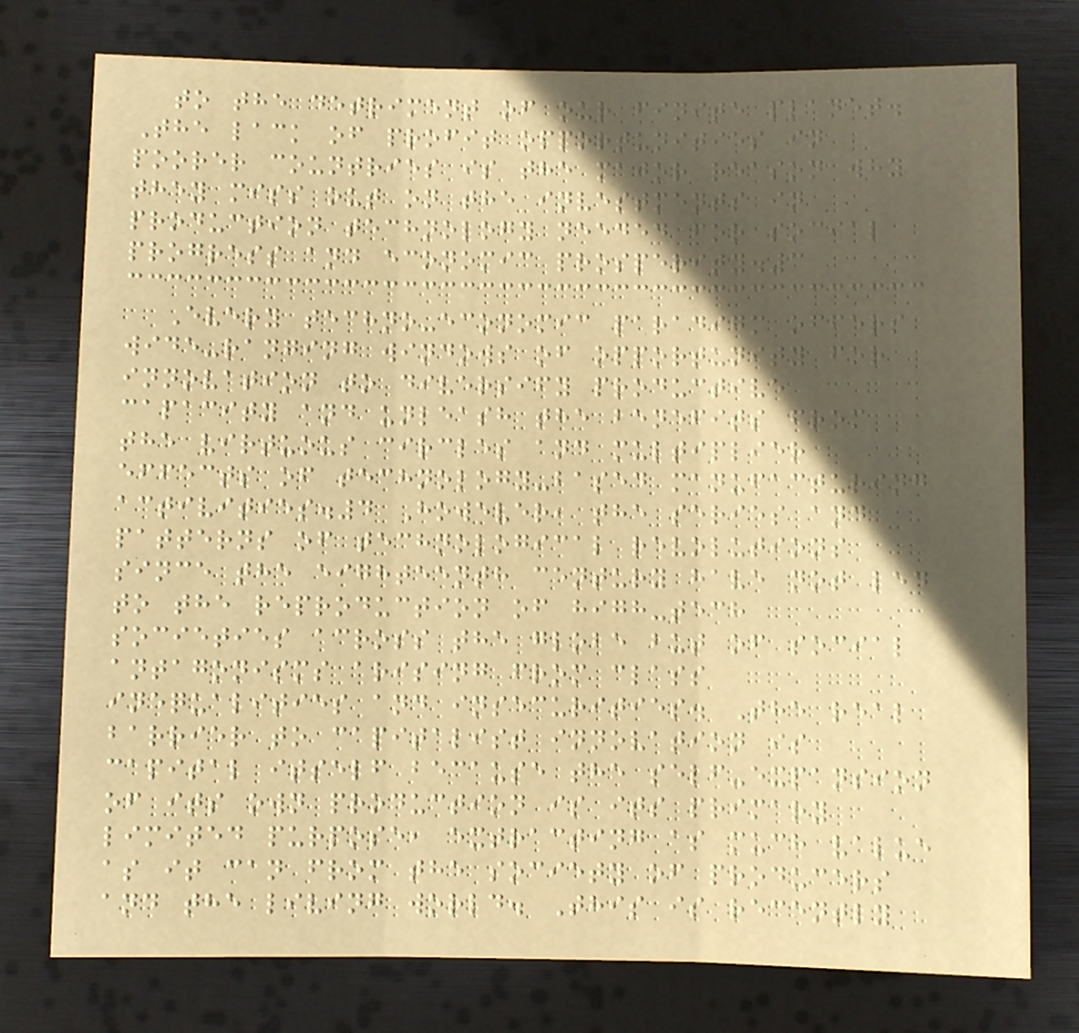to the detriment of our finite planet.
The lack of profit opportunities in
poorer countries is the major reason why
they miss out on the investments in
production technology needed for social
progress and economic prosperity.3
Every techno-economic paradigm offers
wide-ranging windows of opportunity for
innovation to diversify productive
capacity and unleash the benefits from
the virtuous circles and multiplier
effects of technology-based manufacturing
activities.4 However, the series and
patterns of technological revolutions
since the eighteenth century have not led
to the reproduction of high-tech
societies across the globe but of social
antagonisms arising from class
inequalities and insecurities. The real
barrier to capitalist innovation is
capital itself because the self-expansion
of its own production is its primary
limited purpose, extracting as much value
as it can from the society of producers
and the living world. This is recently
